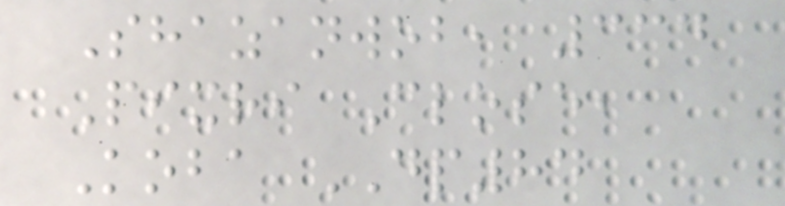Shazanwob, 334
Pixri Close,
Koba DP84
